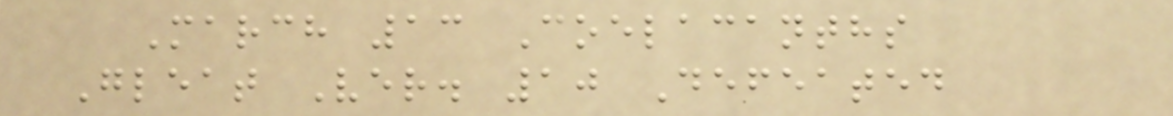March 13 Coelacanths
Gleat Ver. 10 Defeated
